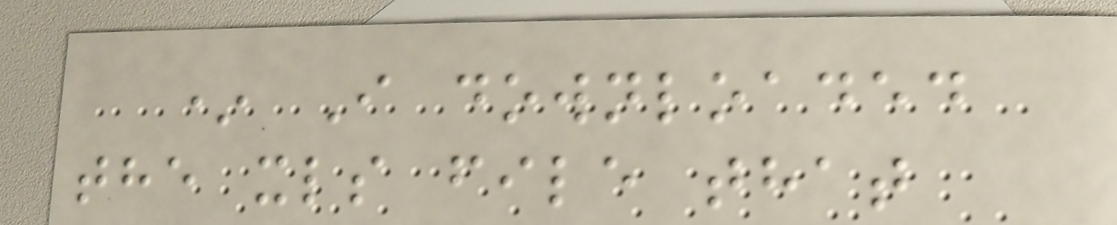* I downloaded
the xls file that
